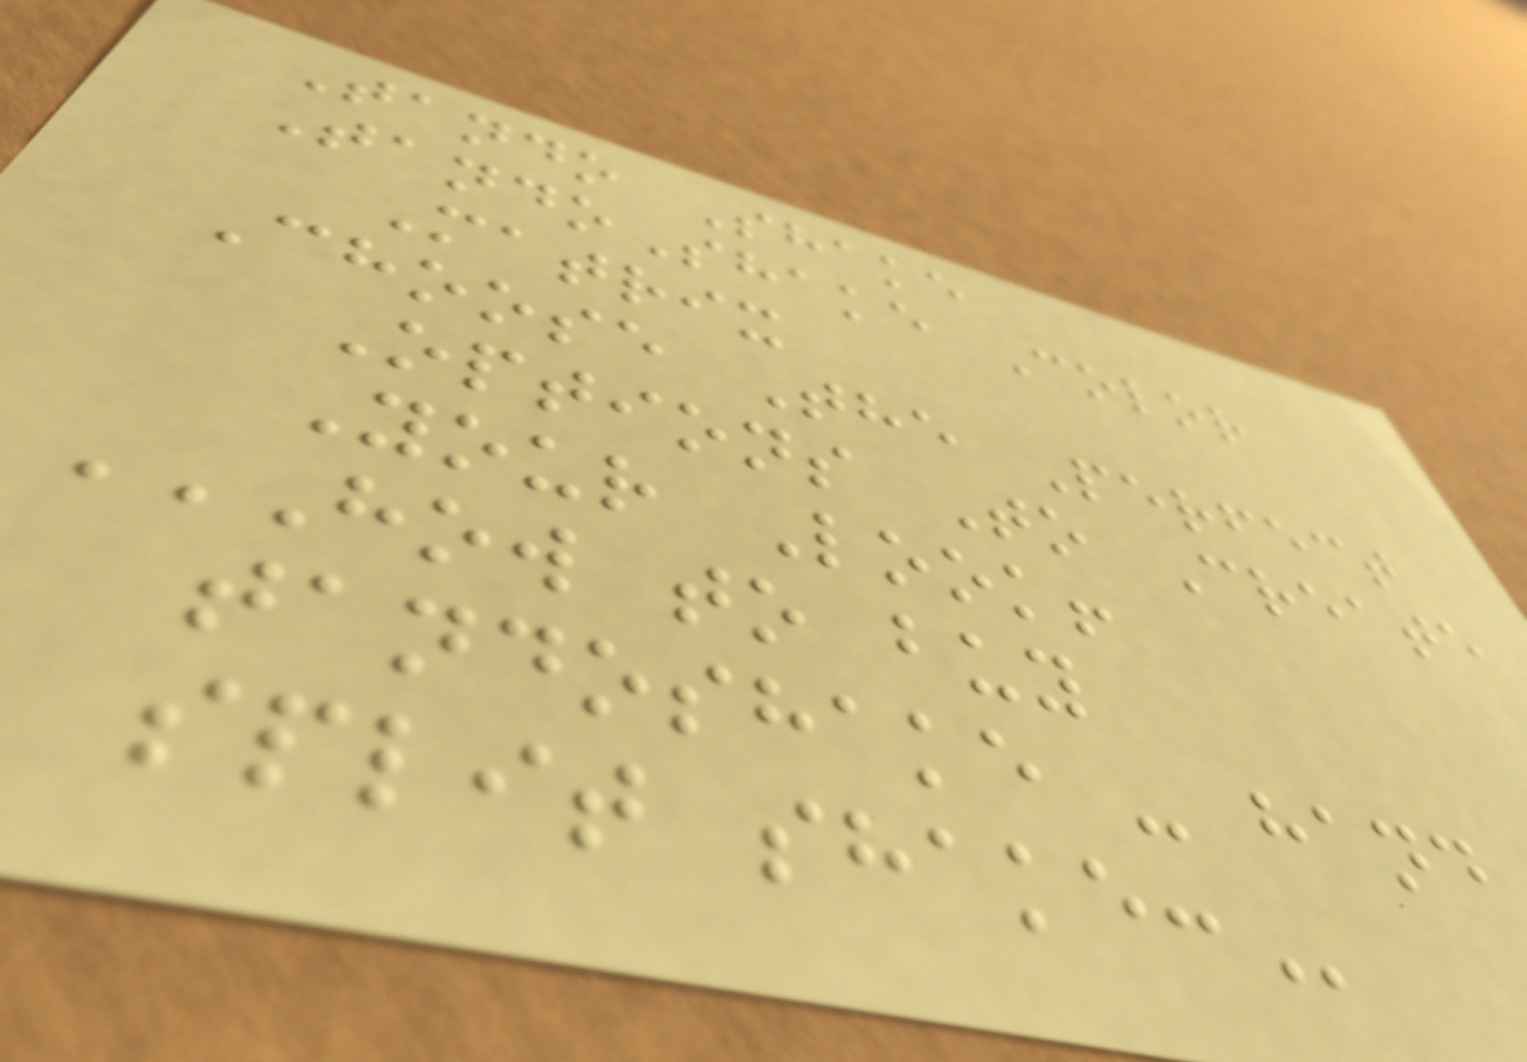Tando Shake
TandoShake Color
Matrix
Choose The Perfect
Options To Create
Your Look!
HOW TO BUY
TANDOSHAKE - HAND
SPLIT SHAKE:
